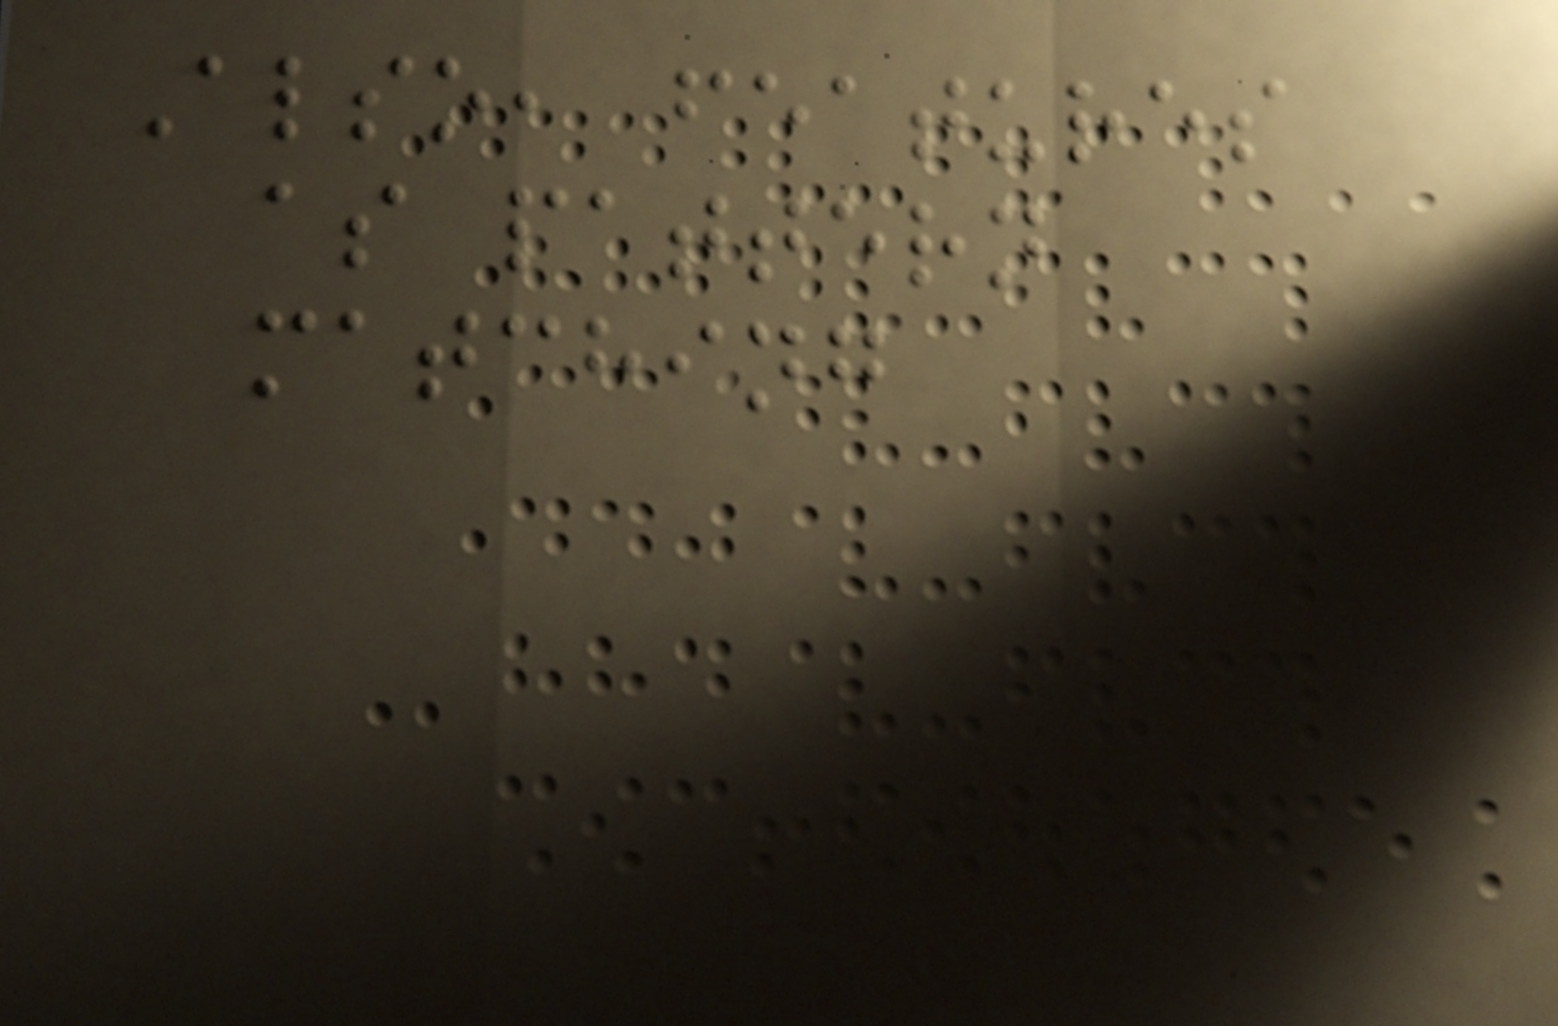Also, features
as pattern
matching
